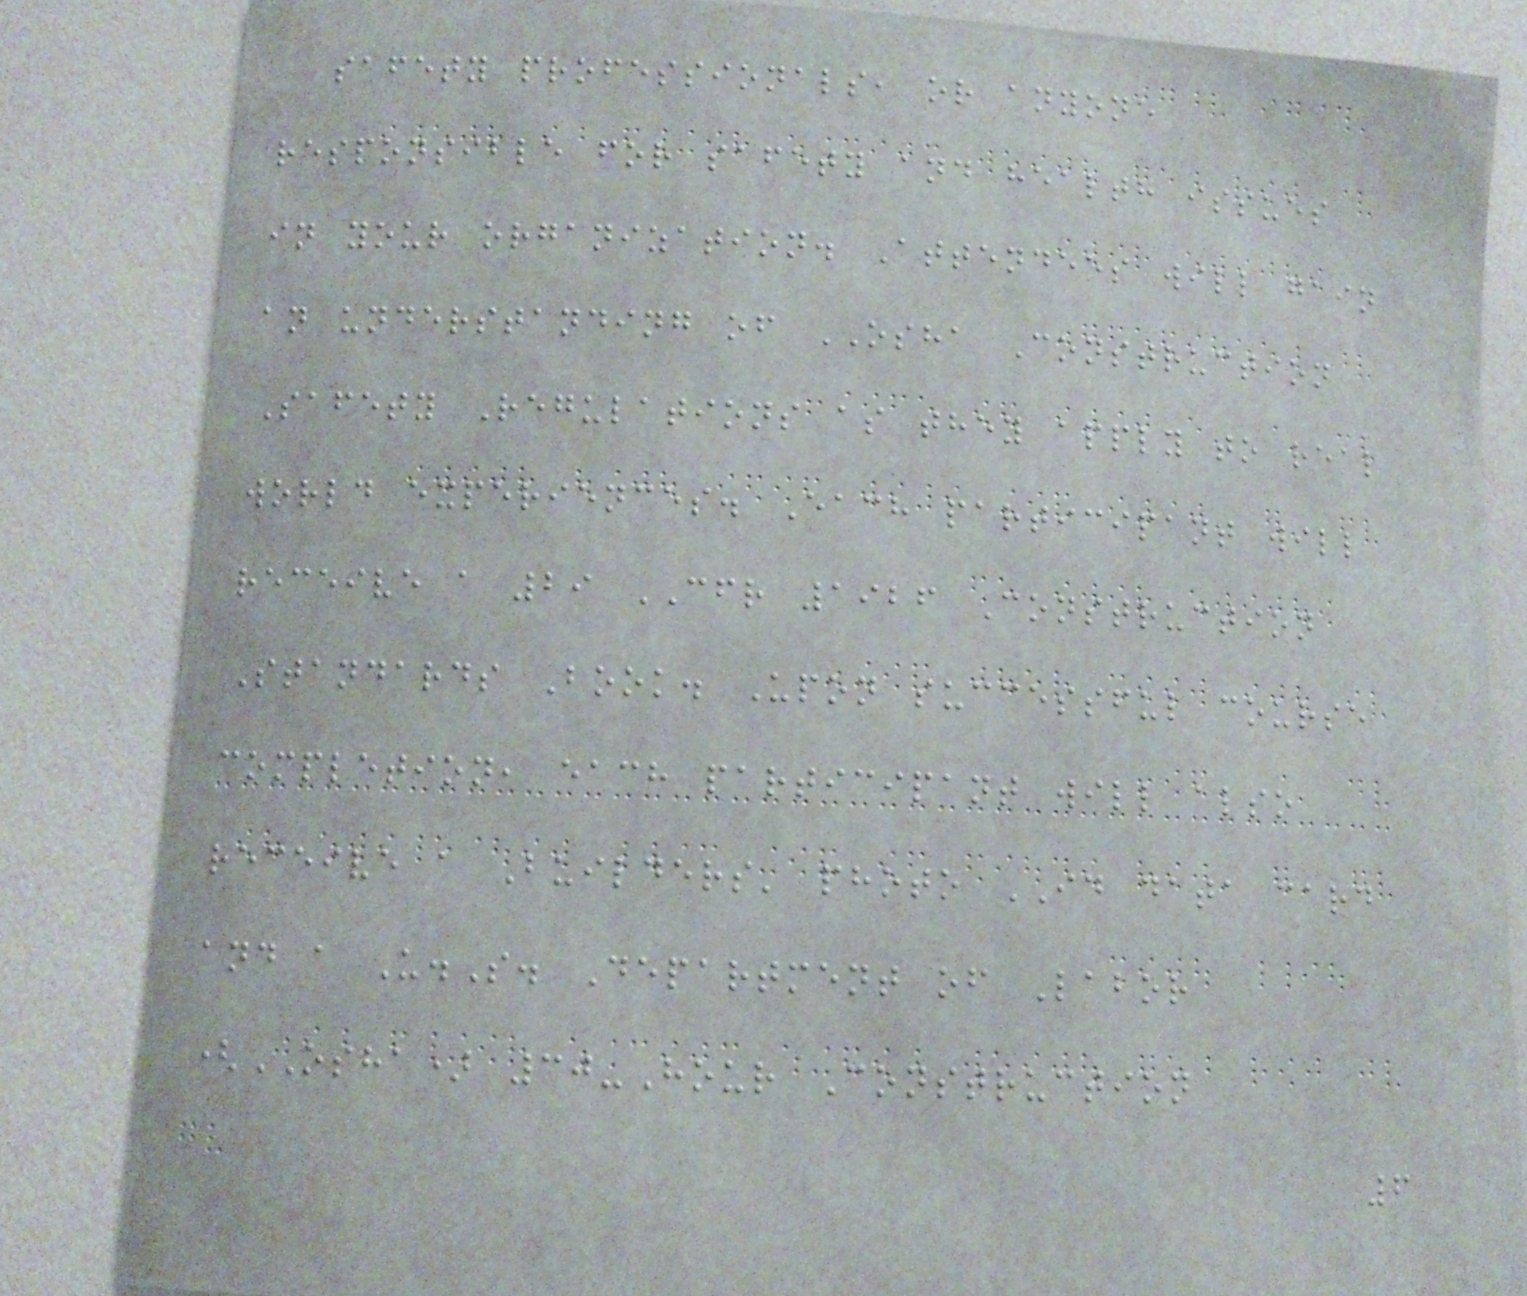safety professionals, or anyone
responsible for safety and health issues
in your organization. Attendees will gain
an understanding of OSHA Construction
Safety Regulations as they apply to real
world experiences. Each participant will
receive a 29 CFR 1926 Construction
Standards Book. Upon successful course
completion, each participant will also
receive a Builders' photo ID data card
and a U.S. Department of Labor
(OSHA) 30-Hour Construction
6
